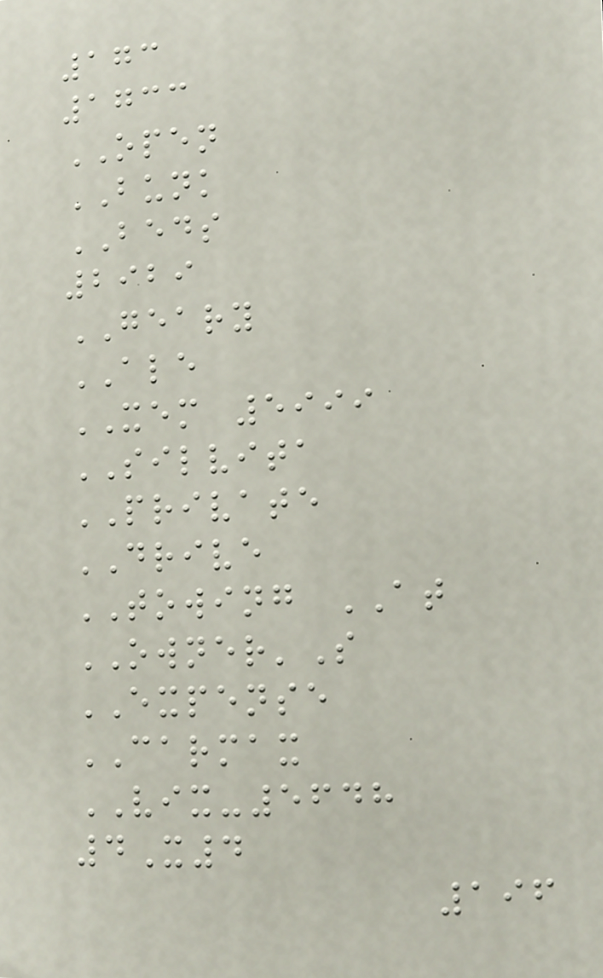173
1733
OPEN
BUNK
BEDS
2929
GEARY
ALE
XEM 5999
SILVITA
PRIVATE
DRIVE
TOWING AT
OWNER'S
EXPENSE
CARMAX
VIX-5648
4X4
196
